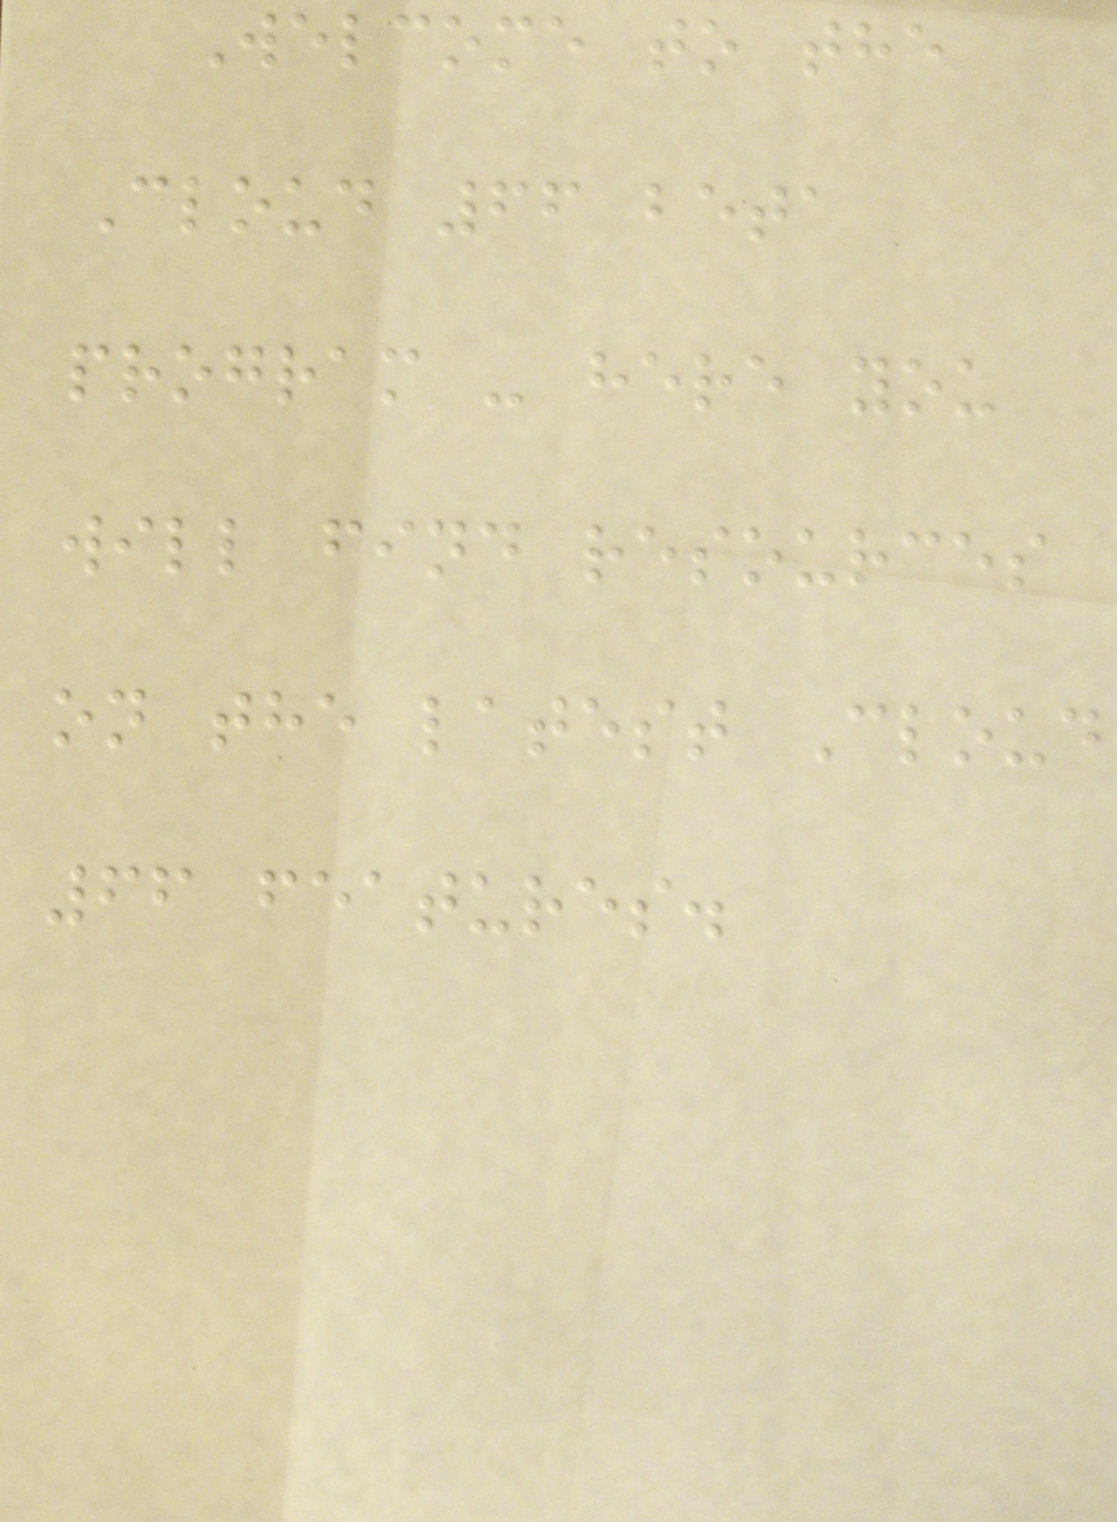Welcome to the
Cloud 66 beta
program - here you
will find resources
on the latest Cloud
66 features.
